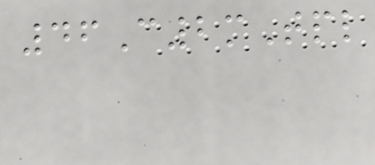46C2mTpl
